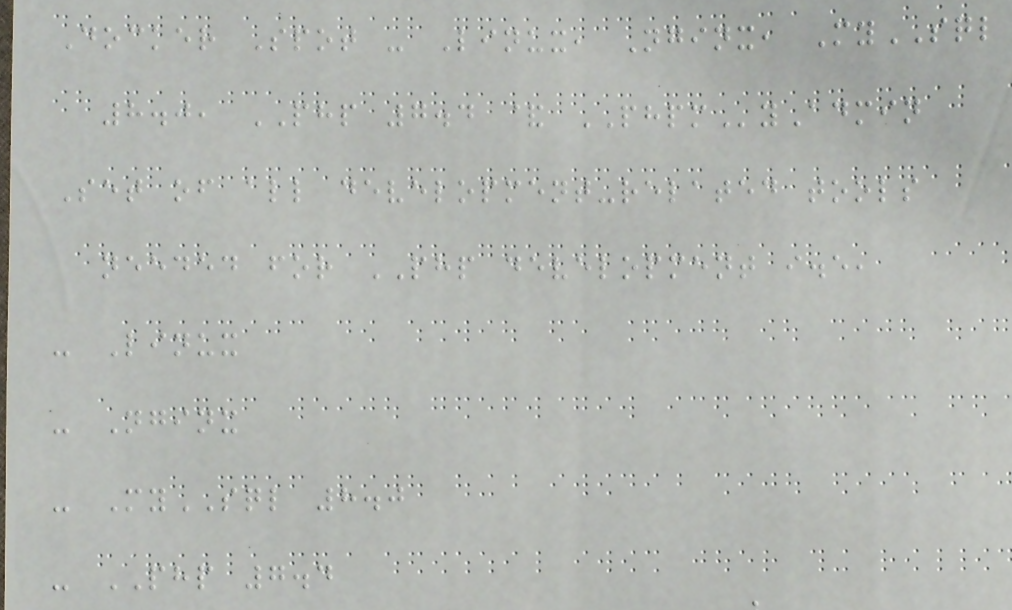Docker Spot - Linux, Nginx, MySQL
8.0, PHP 7.4 & PHPMyAdmin
Set of all development-related tools
needed for PHP development i.e,
- Linux
- Nginx
- MySQL 8.0
- PHP 7.4
